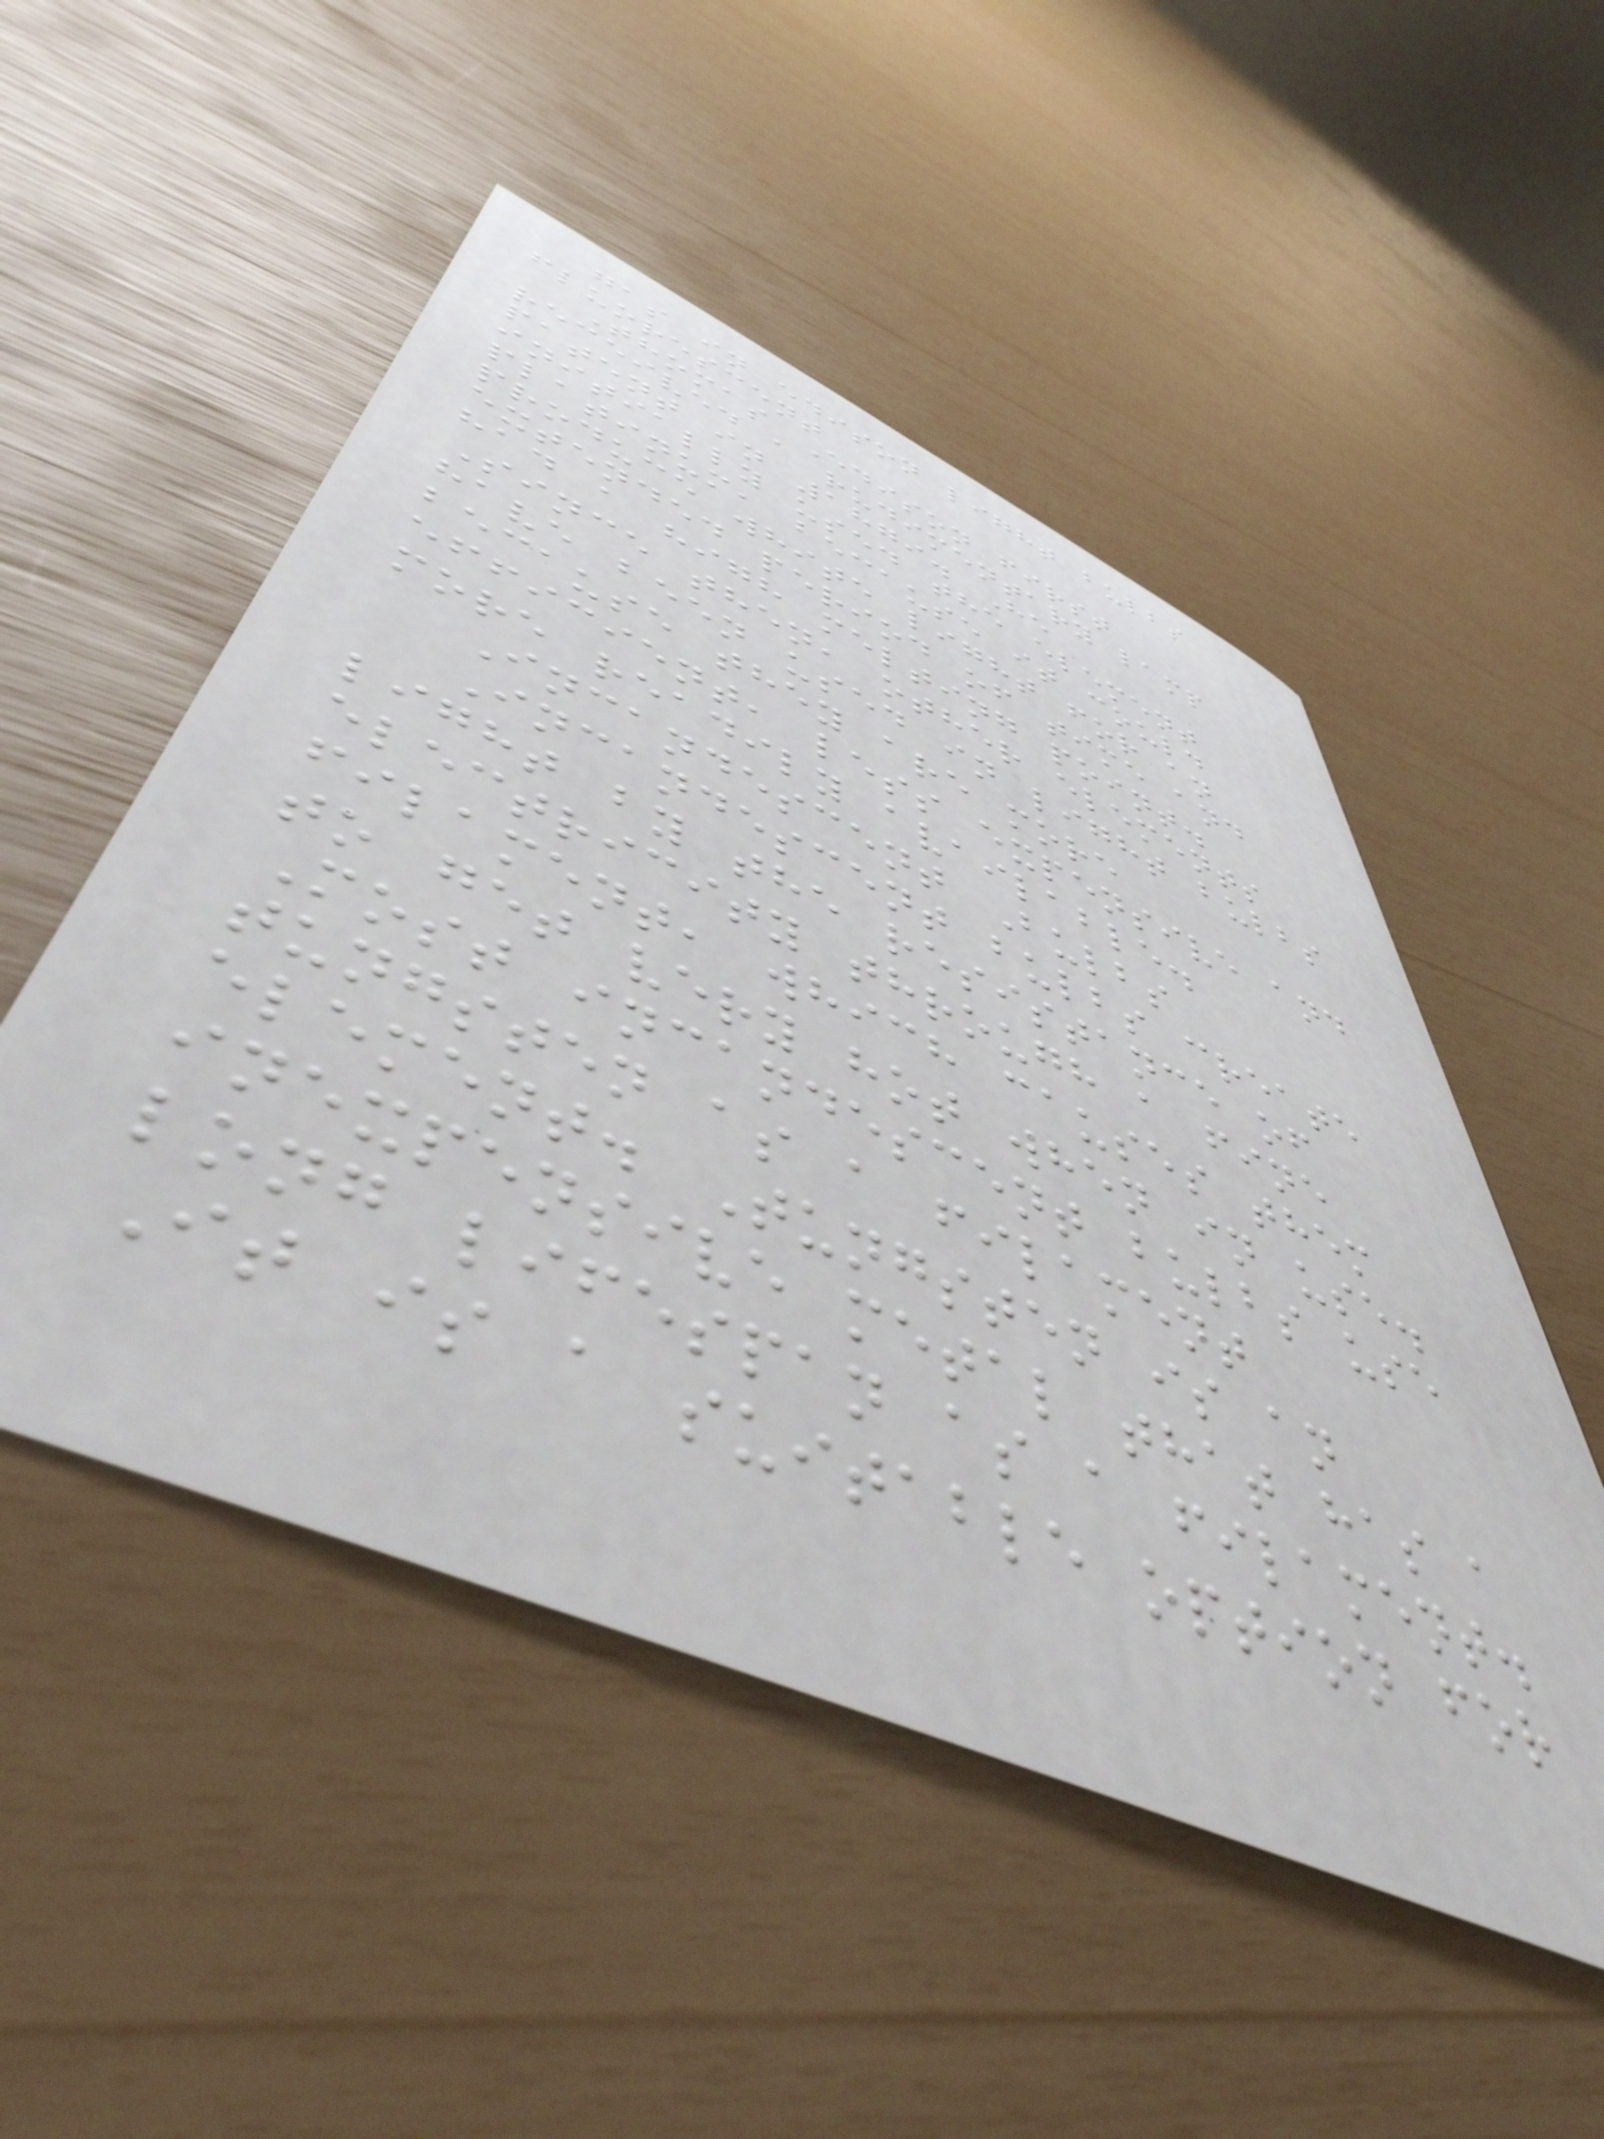gas in edison light bulbs
fluorescent
Thomas Edison first
received a rudimentary lamp
patent in 1879. He
initially used the element
platinum, because it could
produce white light for an
extended period of time and
had a high melting point.
Since then, other elements
have been used in light bulbs
because they are more
efficient, less expensive and
more readily available.
Incandescent Bulbs
Incandescent bulbs create
light by the resistance of
electricity through a fine
filament, which causes them
to get very hot when in use.
Most incandescent bulbs use
tungsten as a filament
element. Tungsten is an
inexpensive metal that has a
long lifespan as a filament.
It is a suitable option for
